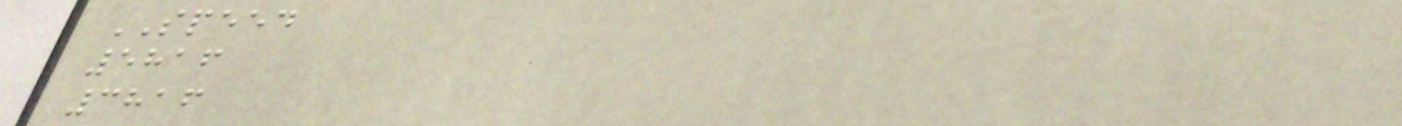SPEED
5816
3816
